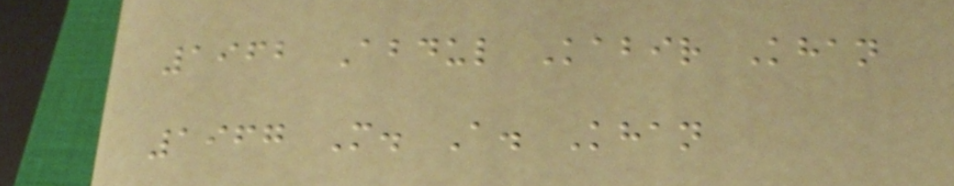1962 Abdul Kabir Khan
1967 M. A. Khan
